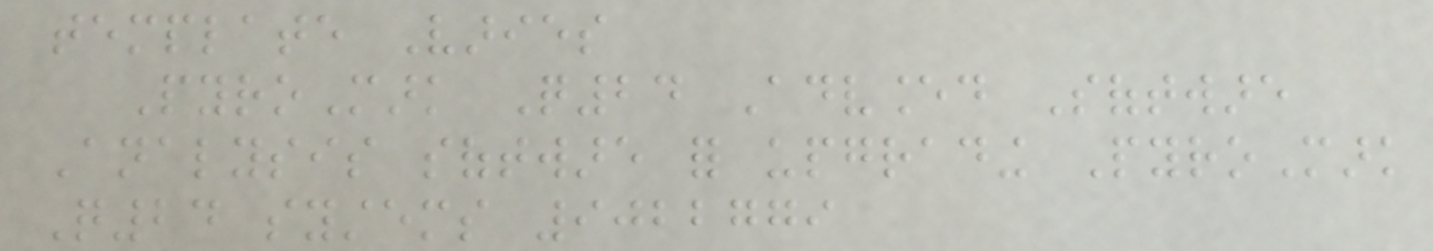template Varies
PyroMark Q24 Advanced Software
Analysis software for upgrading PyroMark
Q24 systems 9022779
